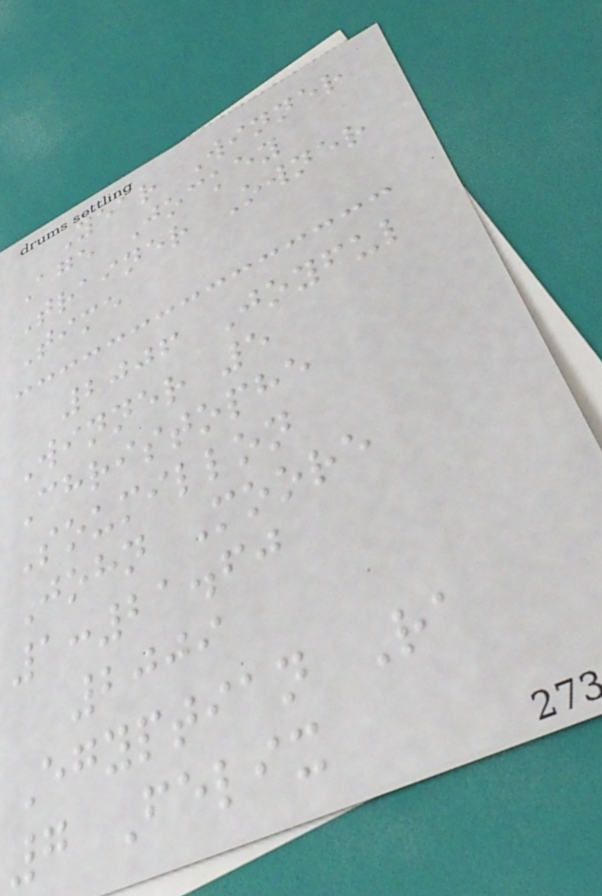Year Winner
Age Jockey
Trainer Owner
Time
2006 Joyful
Winner 5
Christophe
Soumillon
John Moore
1:21.60
2009
Egyptian Ra
7 Felix
